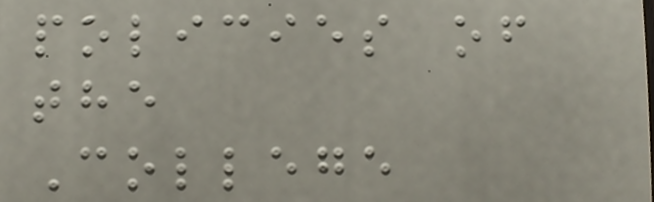policies of
the
College
